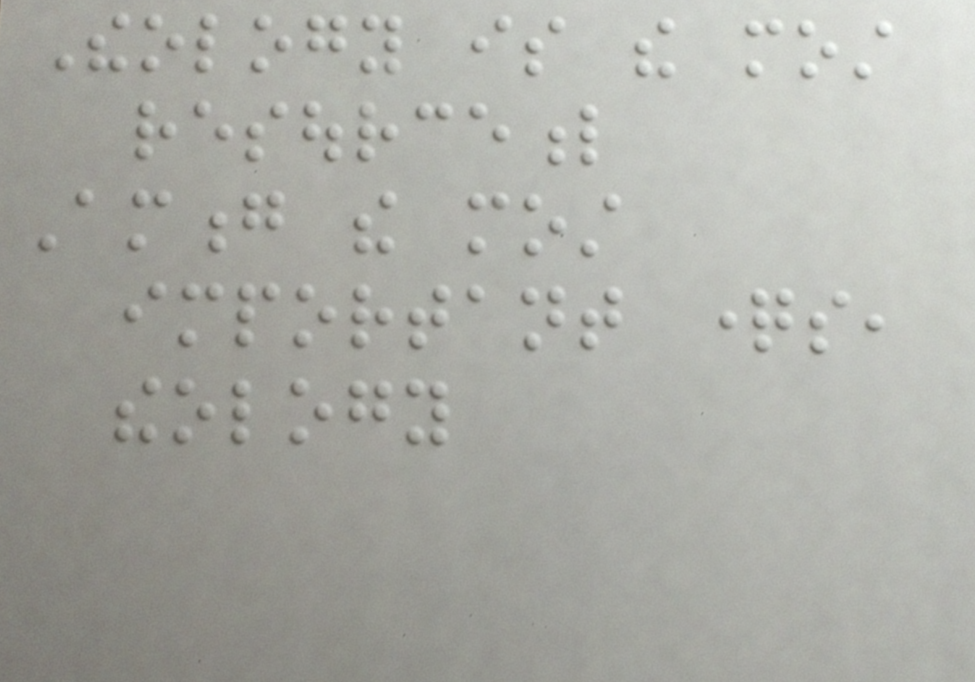Theology is the most
resourceful
Among the most
important questions,
theology
